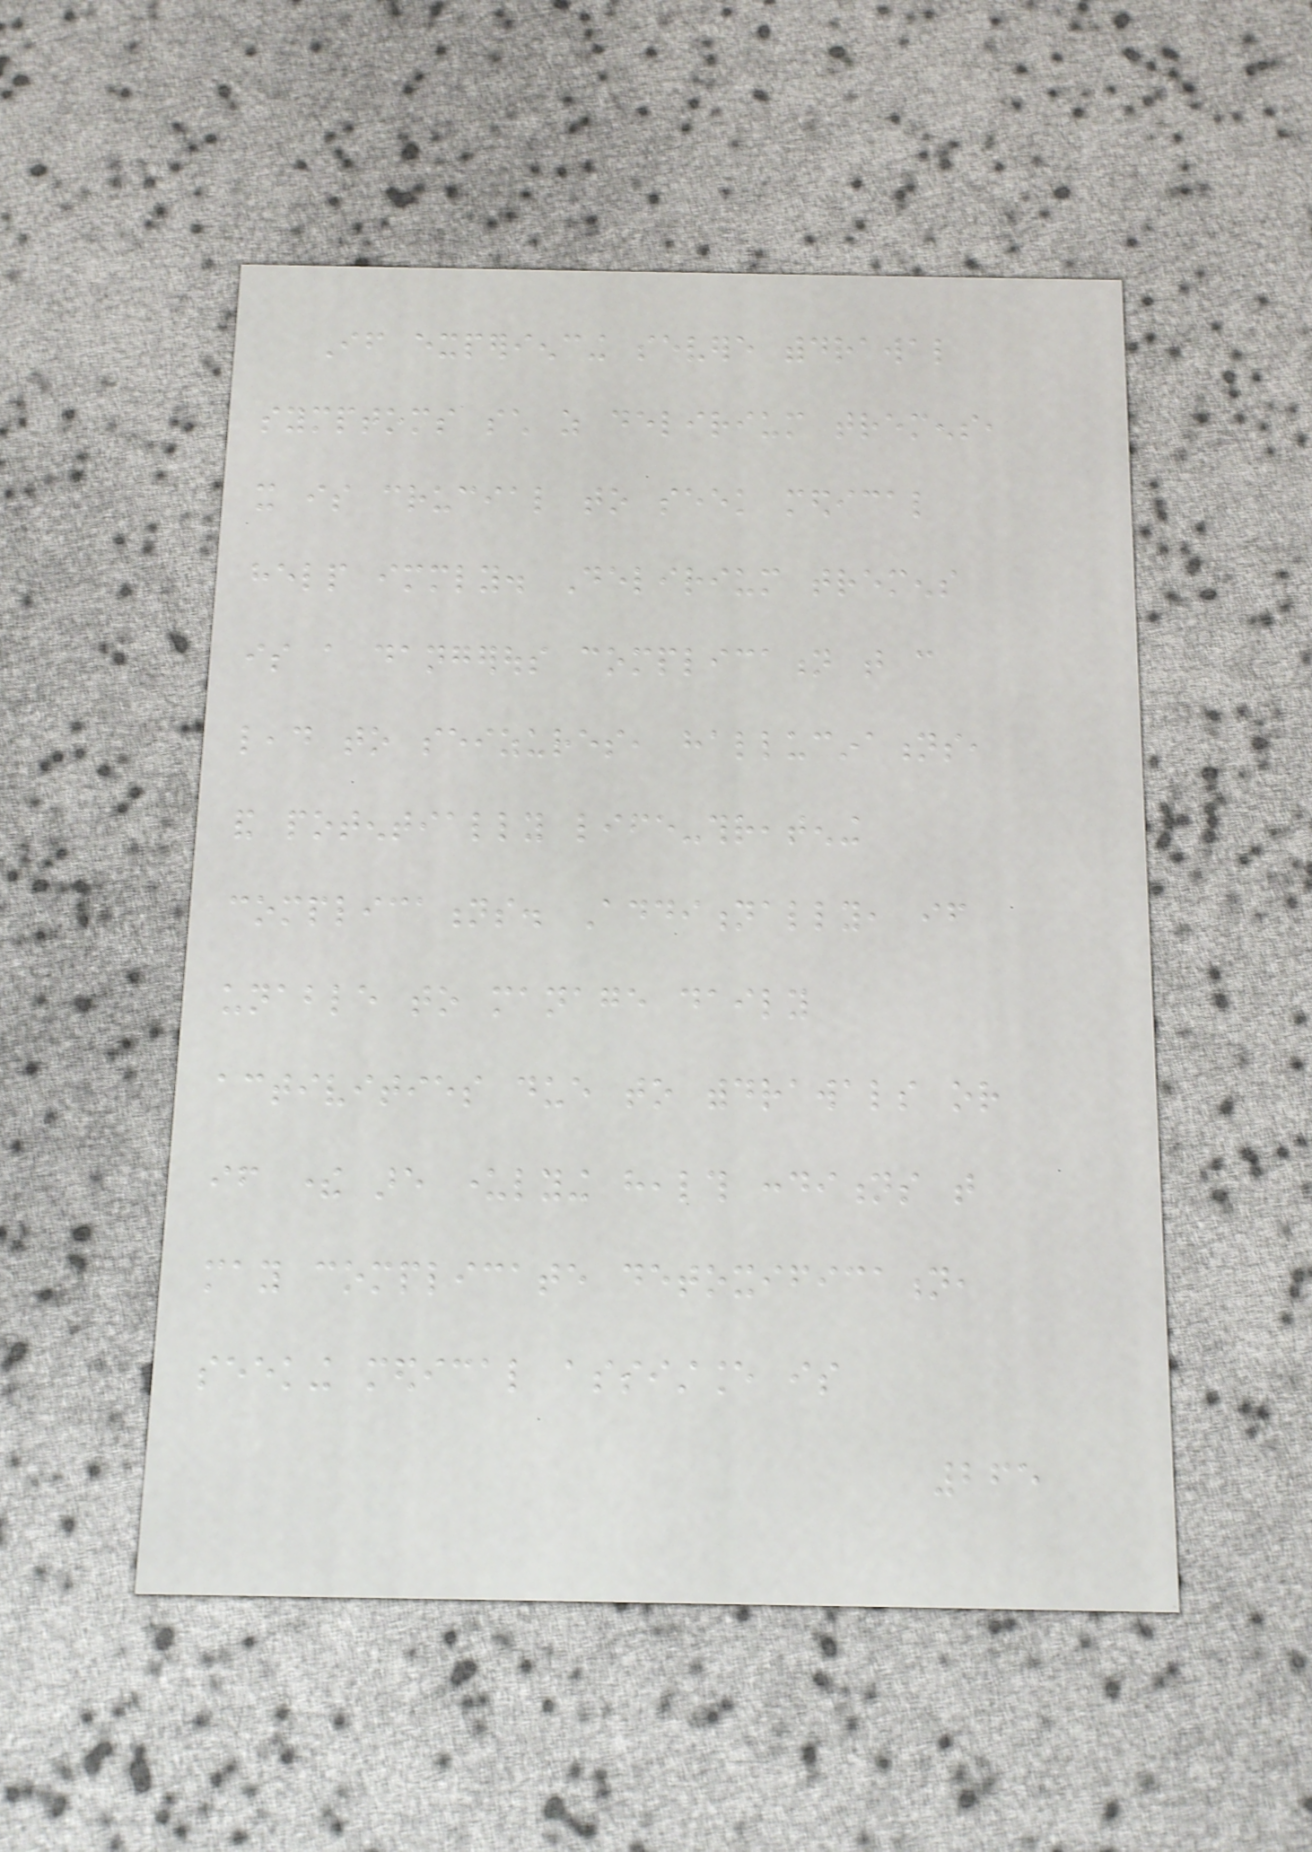If experiencing severe withdrawal
symptoms such as delirium tremens,
it is crucial to seek medical
help immediately. Delirium tremens
is a dangerous complication that can
lead to seizures, hallucinations,
and potentially life-threatening
complications. Additionally, if
unable to manage daily
activities due to withdrawals or
if there are underlying health conditions that
may complicate detoxification,
seeking medical assistance is
265
